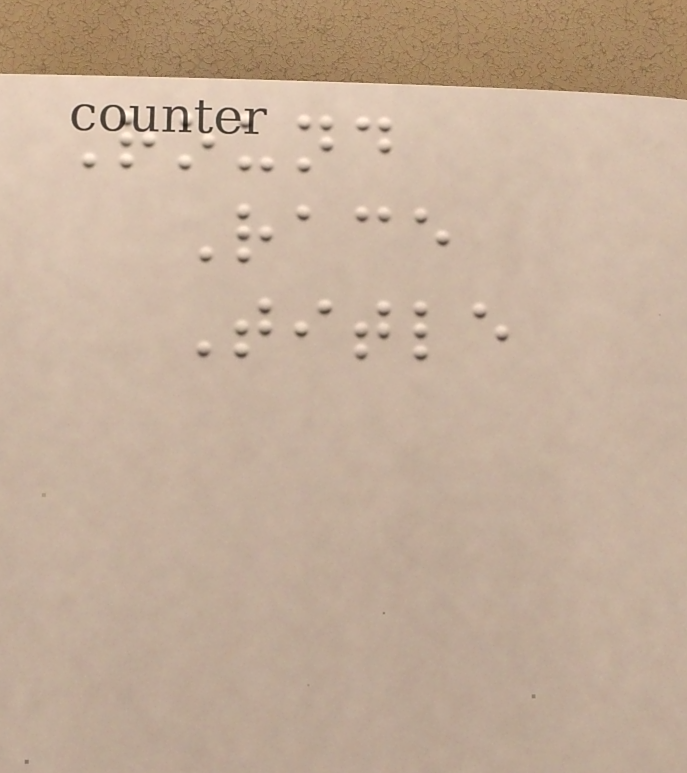Round
Race
Title
